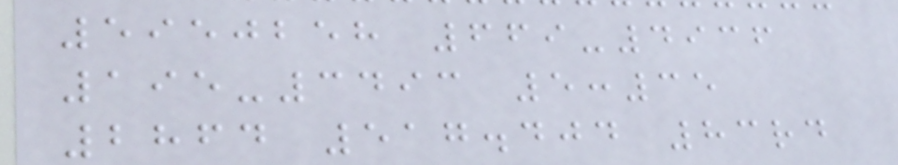5950258 669-4936
195-3493 5:35
2864 517.404 83rd
